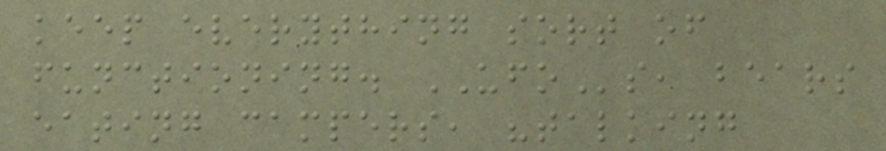keep everything sort of
functioning. UFOs, bears
eating campers, "talking
